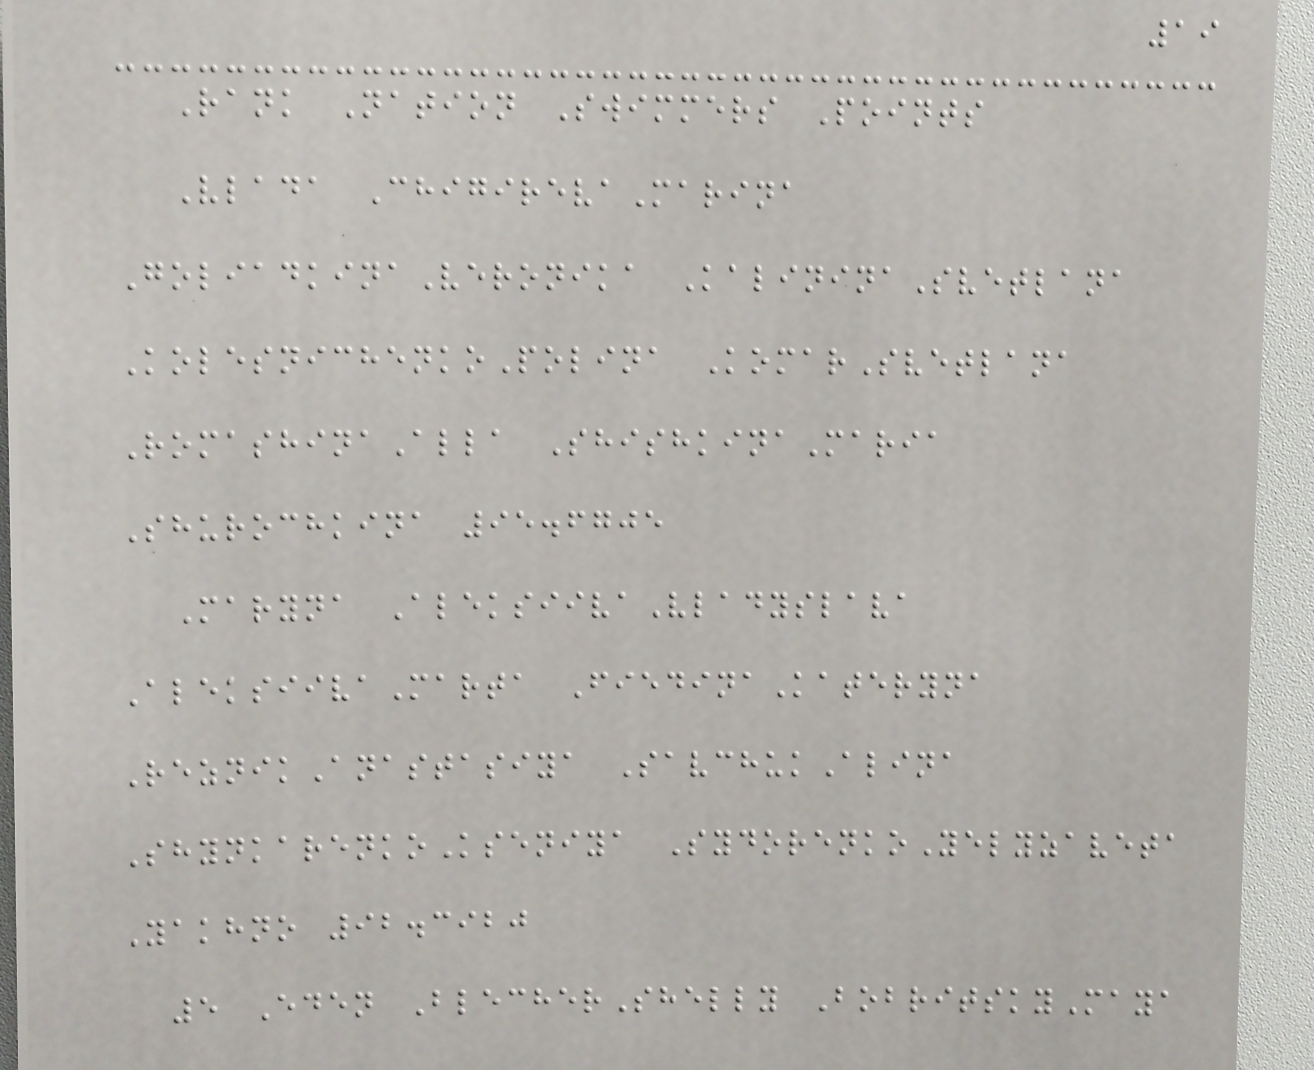19
Rank Nation Swimmers Points
Vlada ChigirevaMarina
GoliadkinaVeronika KalininaSvetlana
KolesnichenkoPolina KomarSvetlana
RomashinaAlla ShishkinaMaria
Shurochkina 95.6705
Maryna AleksiivaVladyslava
AleksiivaMarta FiedinaKateryna
ReznikAnastasiya SavchukAlina
ShynkarenkoKseniya SydorenkoYelyzaveta
Yakhno 92.3920
5 Eden BlecherShelly BobritskyMaya
